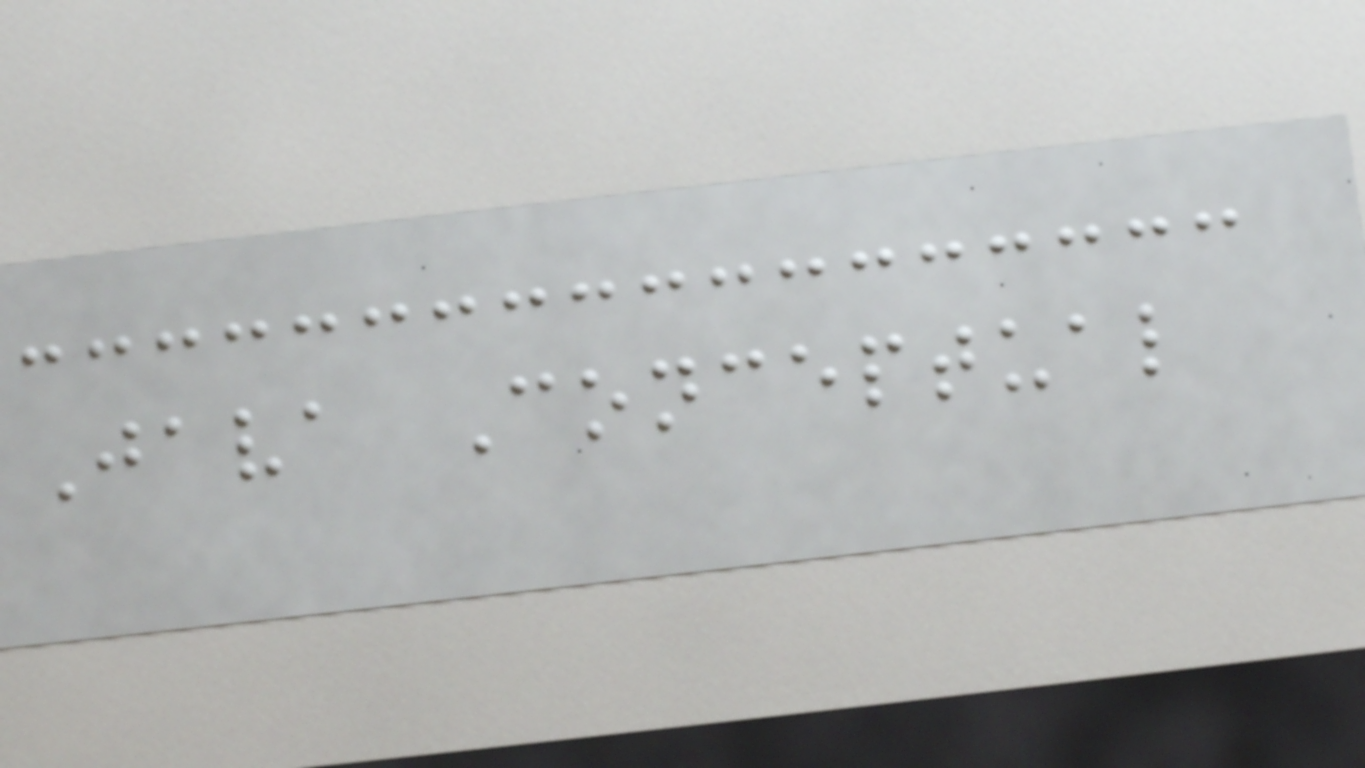Java Conceptual
